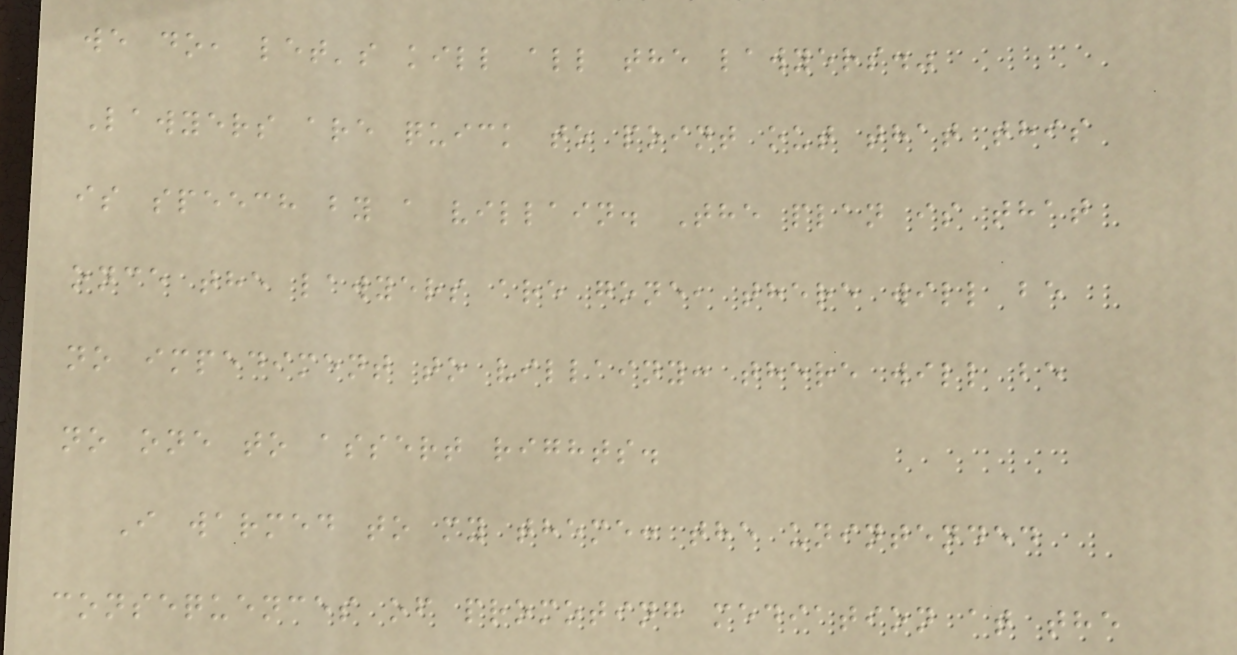we do, let's kill all the lawyers."
Lawyers are quick to point out that this
is speech by a villain. The plan is that
once the lawyers are gone, there will be
no impediment to villainy: there will be
no one to assert rights.
I warmed to my theme: the unintended
consequences of promoting mediation at the
